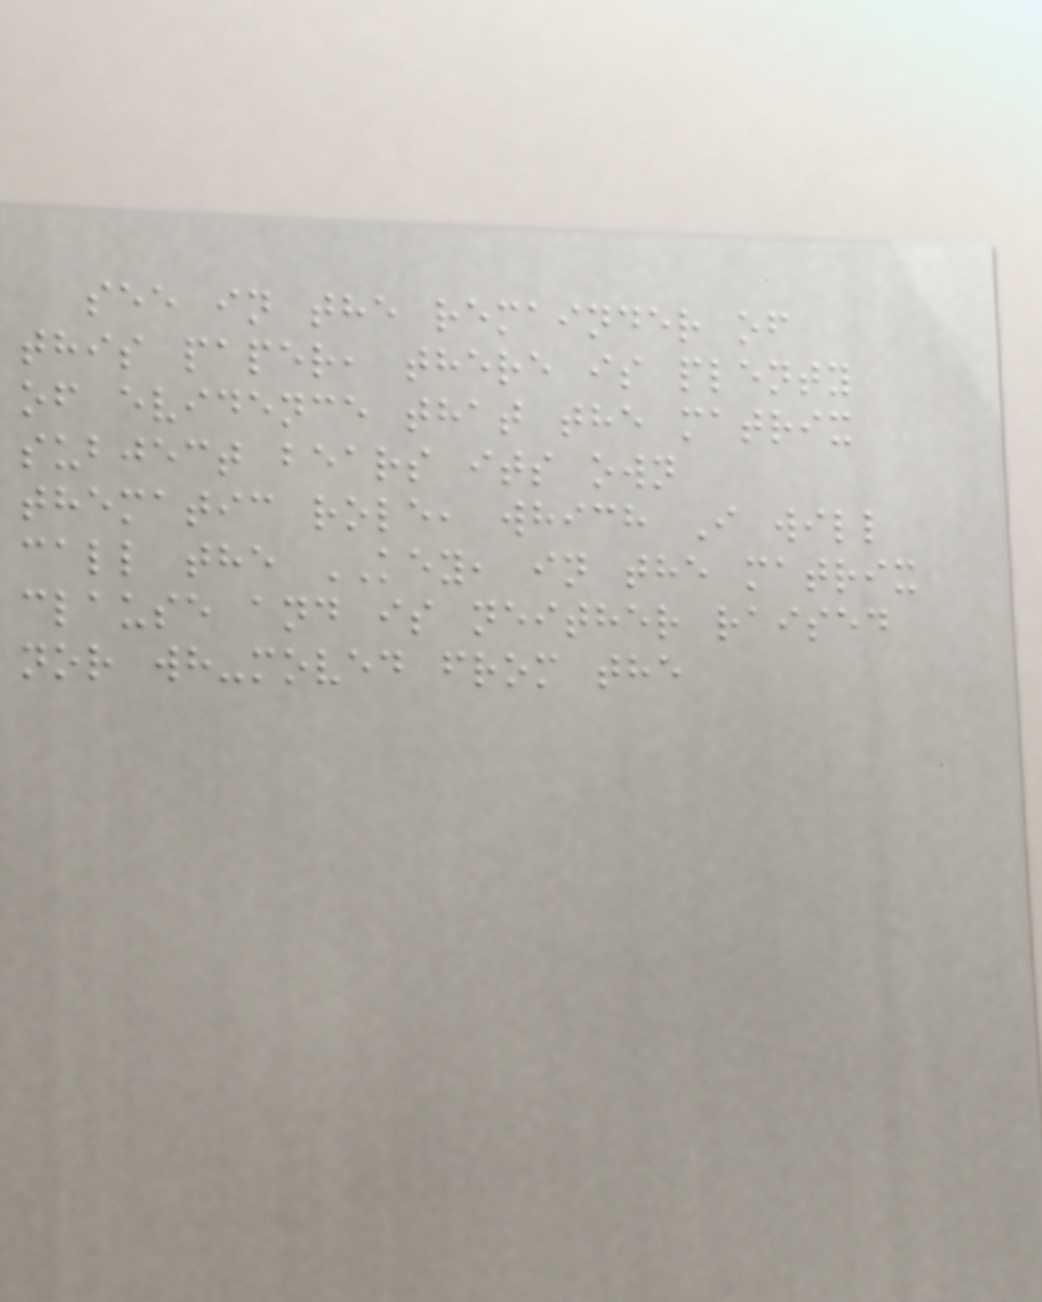see in the remainder of
this paper, there is plenty
of evidence that the matrix
subject bears its own
thematic role, which I will
call the KEY, in the matrix
clause and is neither raised
nor wh-moved from the
